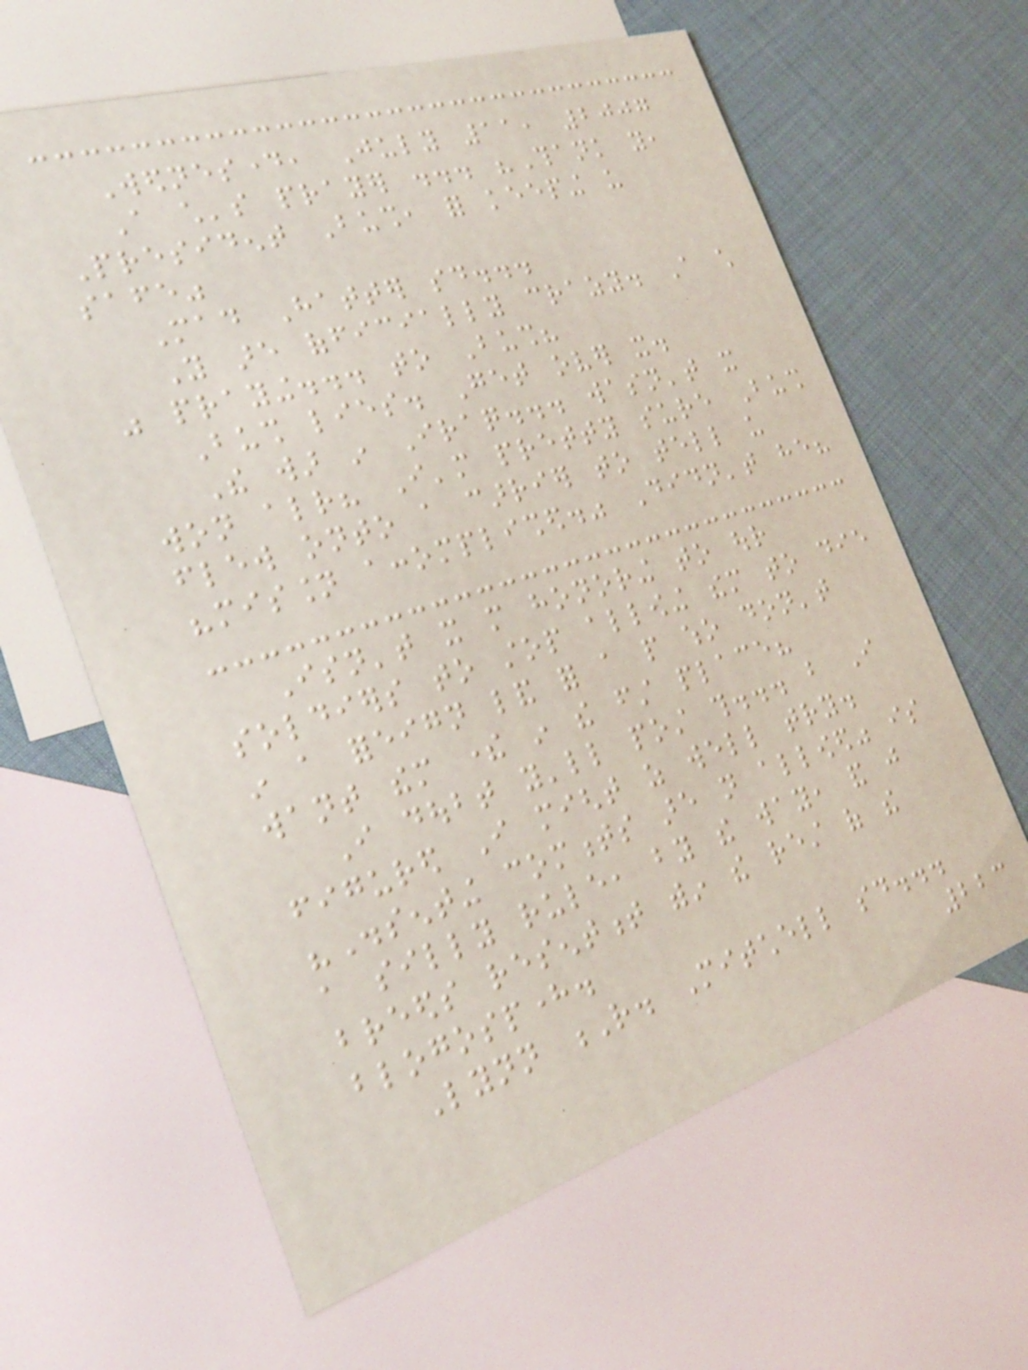Wednesday, July 11, 2007
A child's prayer ... "Thank you,
President Bush, for keeping us
safe"
Mad Hatter said...
You are officially crazy. A child
was praying... to Bush?
Bush lies. Get over it.
The war in Iraq... wasn't it
won already? I'm pretty sure Bush
flew onto a carrier to tell us
"mission accomplished." Didn't he?
Isn't it more honoring to our
soldiers to stop allowing them to die
in a foreign land for a people who don't
want them there in the first place?
I doubt you'll post this... but I
figured I might as well try.
"Dissenting comments are not allowed" is
a silly rule, by the way, and just
breeds resentment within the rest of the
blogosphere.
Lynn R. Mitchell said...
223
